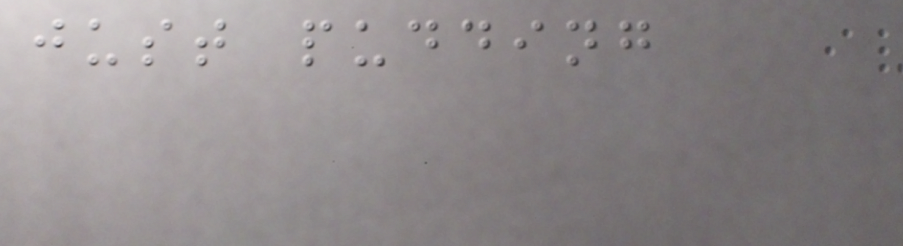just pudding
